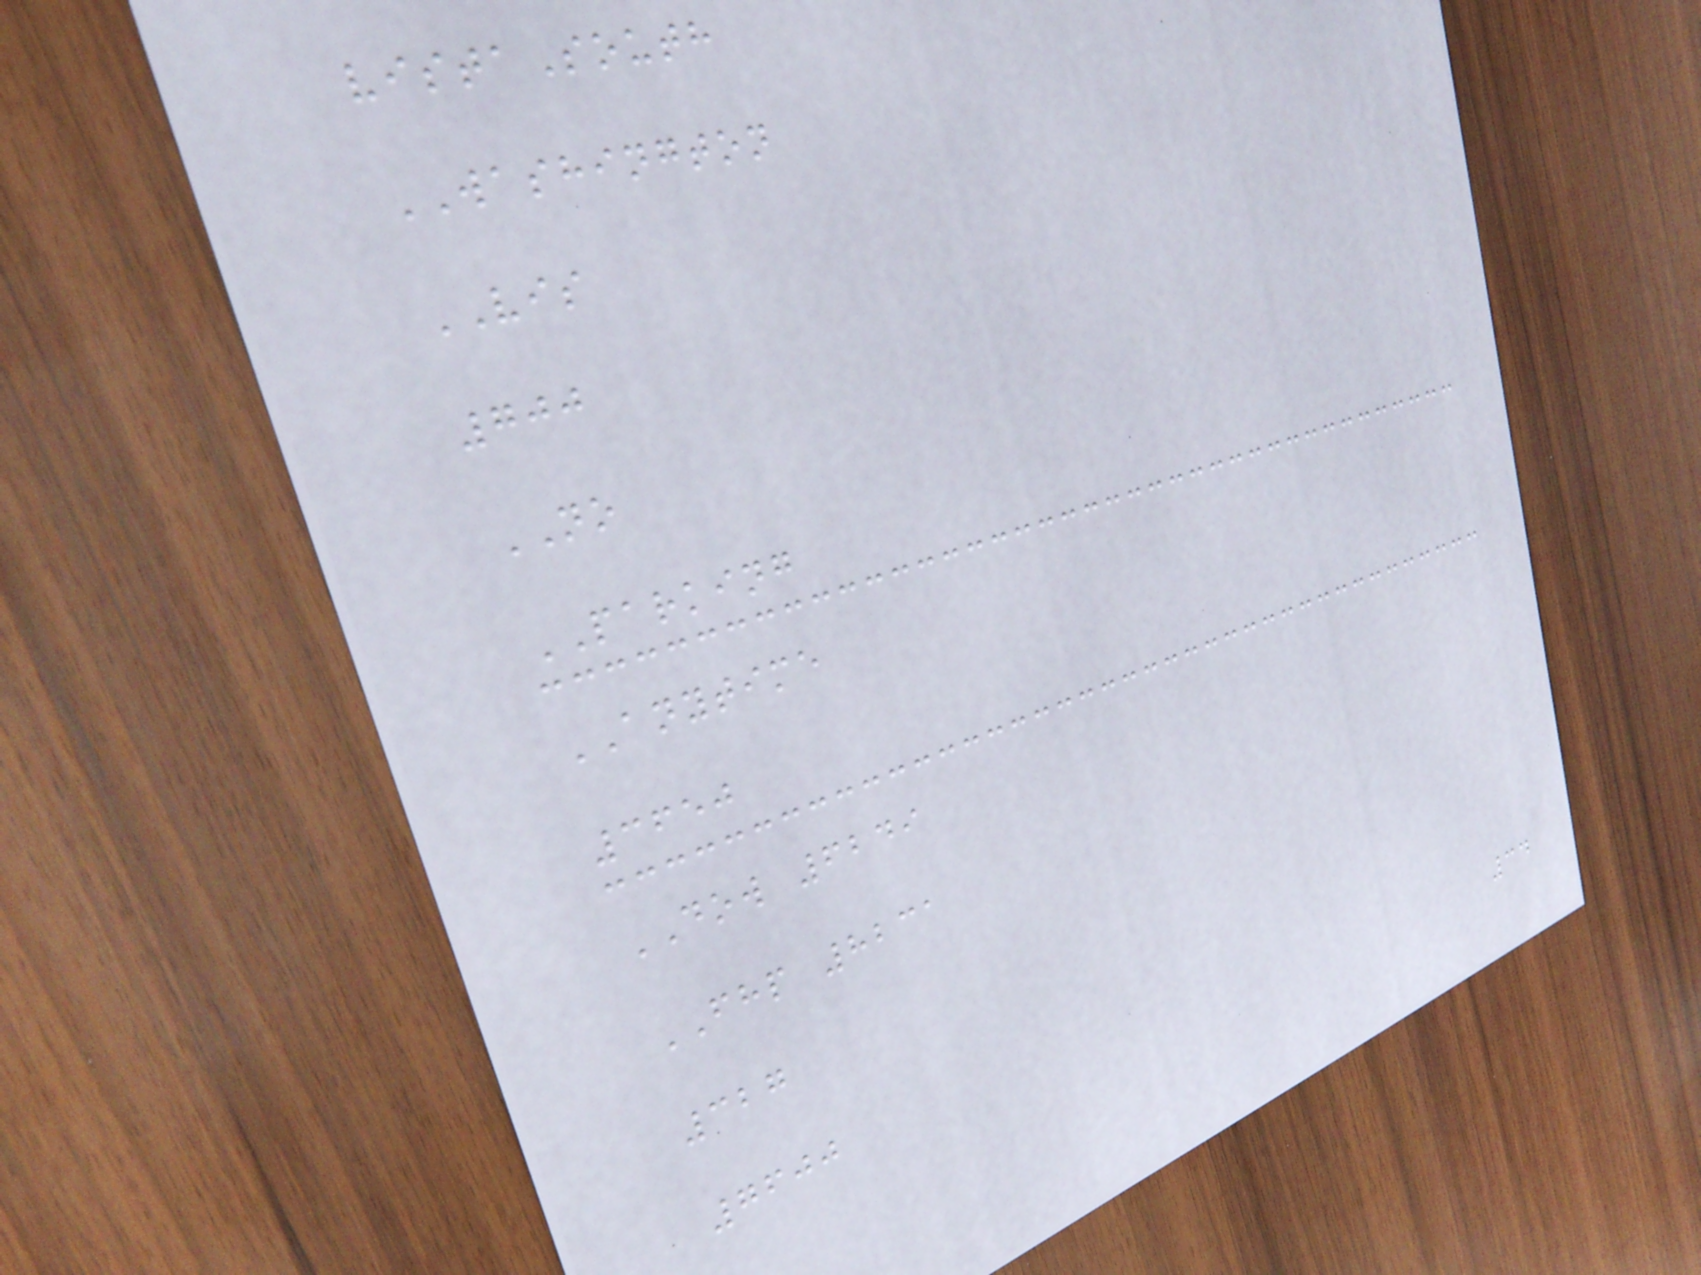vistaSouth
WASHINGTON
VIS
700
NO
PARKING
ANYTIME
3650
DOW 6249
FHP 8231
327
7600
34
